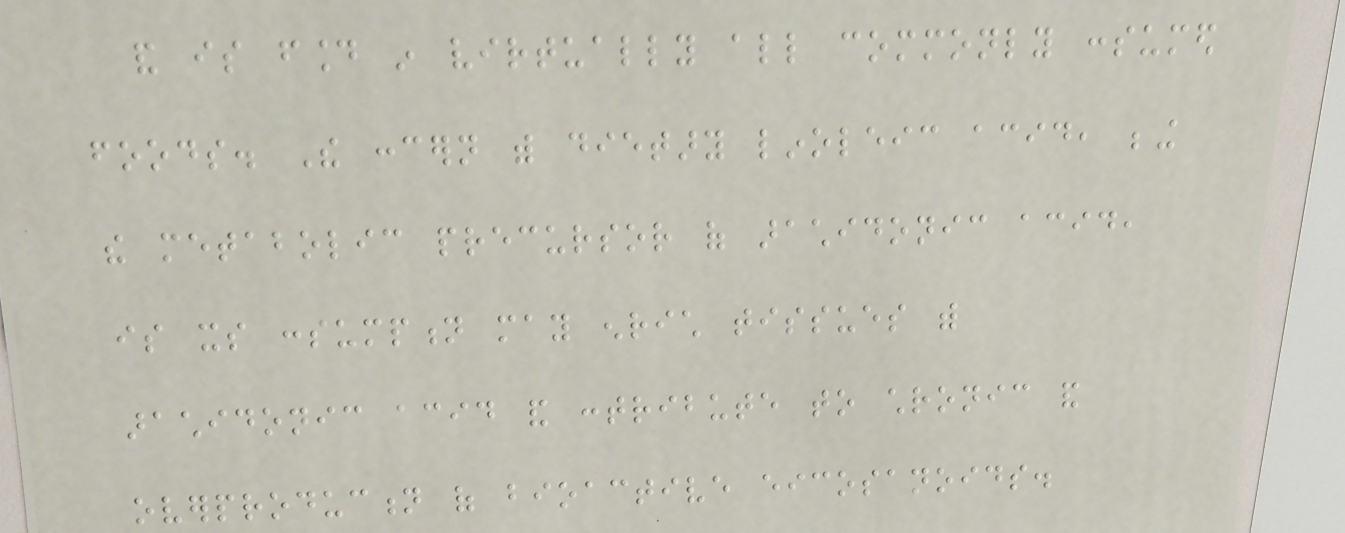and is found in virtually all commonly consumed
foods. The concern with dietary linoleic acid, being
the metabolic precursor of arachidonic acid,
is its consumption may enrich tissues with
arachidonic acid and contribute to chronic and
overproduction of bioactive eicosanoids.
